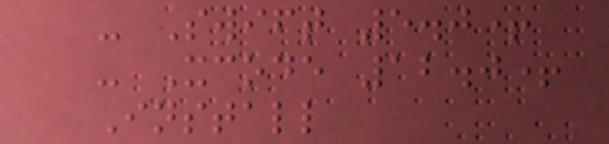- Swift 5.0+
- Xcode 12.0+
Install
